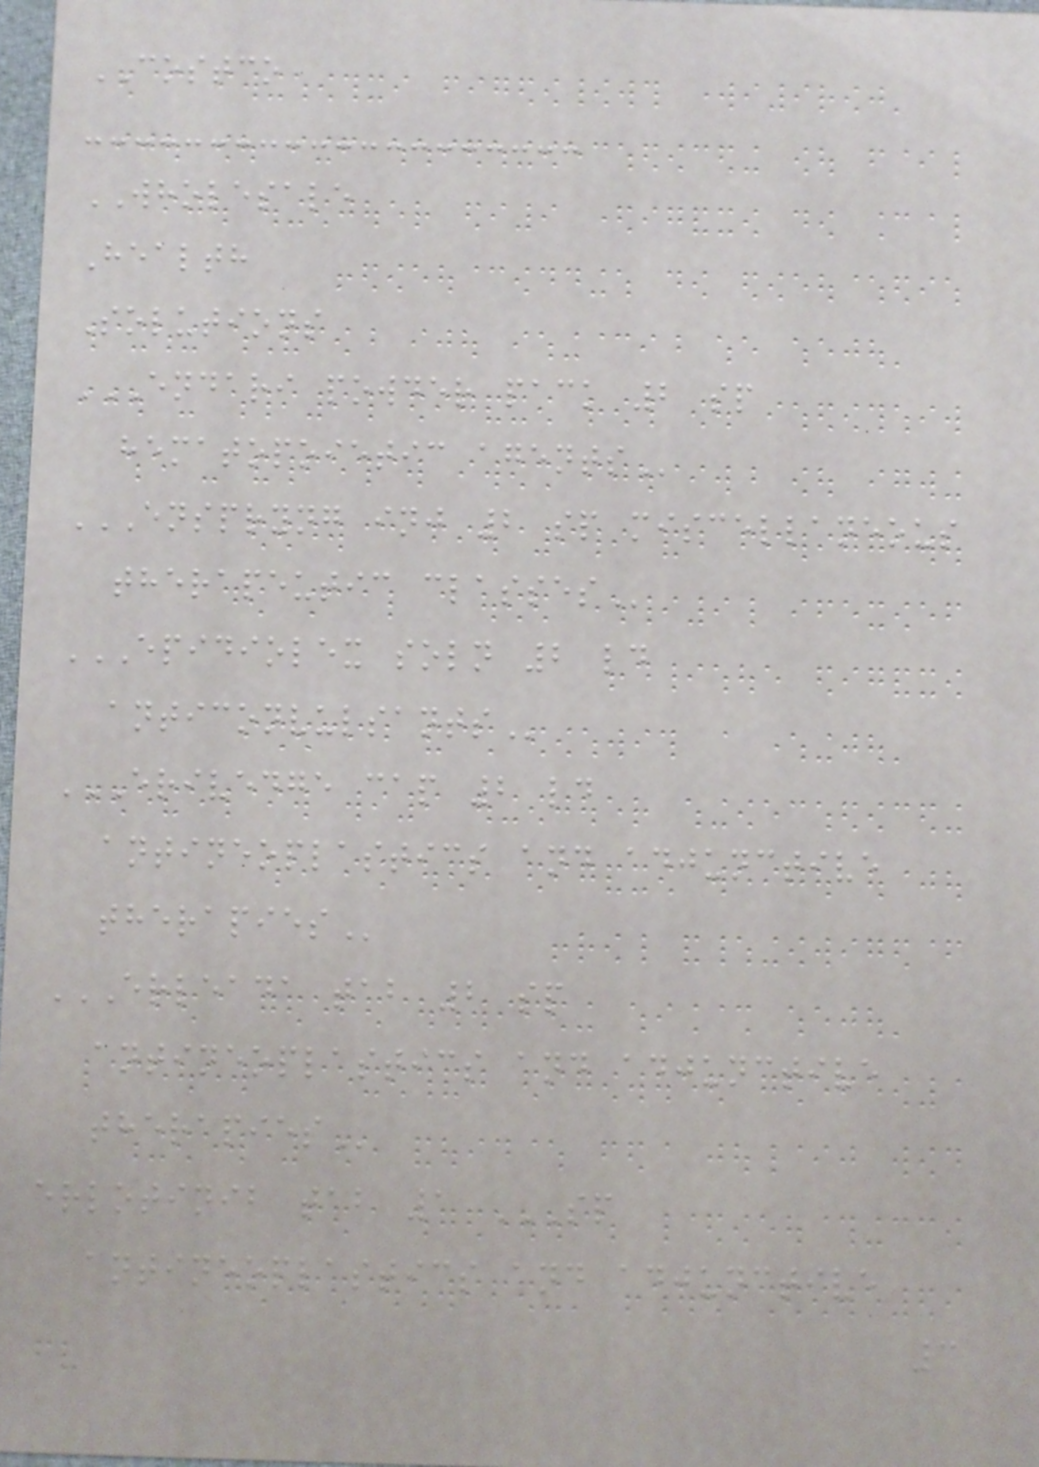COSTCO
WHOLESALE
Health
Solutions
ENDARI POWDER PACK 2 SP
HEMATOPOIETIC AGENTS
ENSPRYNG INJ 2 SP MISCELLANEOUS
THERAPEUTIC CLASSES
EPIDIOLEX SOLN 2 LD
ANTICONVULSANTS
ERIVEDGE CAP 2 LD
ANTINEOPLASTICS AND ADJUNCTIVE
THERAPIES
ERLEADA TAB 2 SP
ANTINEOPLASTICS AND ADJUNCTIVE
THERAPIES
erlotinib tab 1 SP
ANTINEOPLASTICS AND ADJUNCTIVE
3
